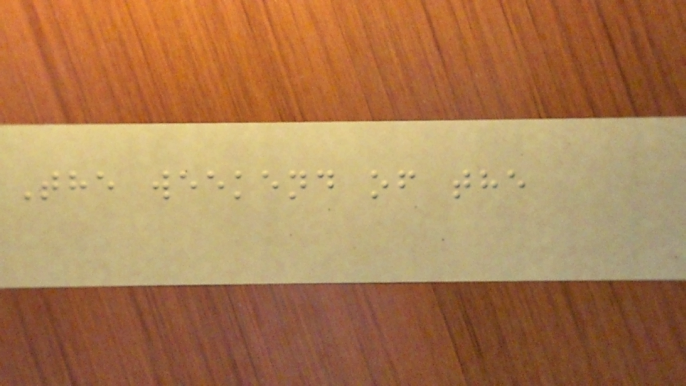The weekend of the
